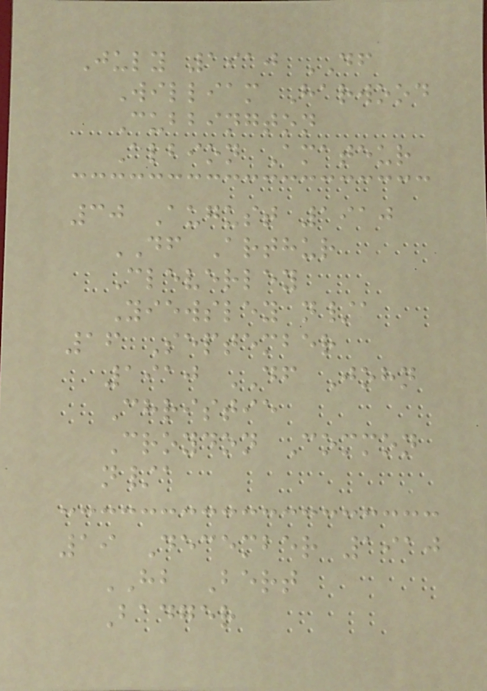July 1910 DF
William Harwood
Cubbington
Albion Amateur
30 August 1910
DF Arthur
Cleverley
Yiewsley n/a
16 September
1910 DF John
Christie
Croydon Common
n/a
19 December 1910
HB Bert
Badger
